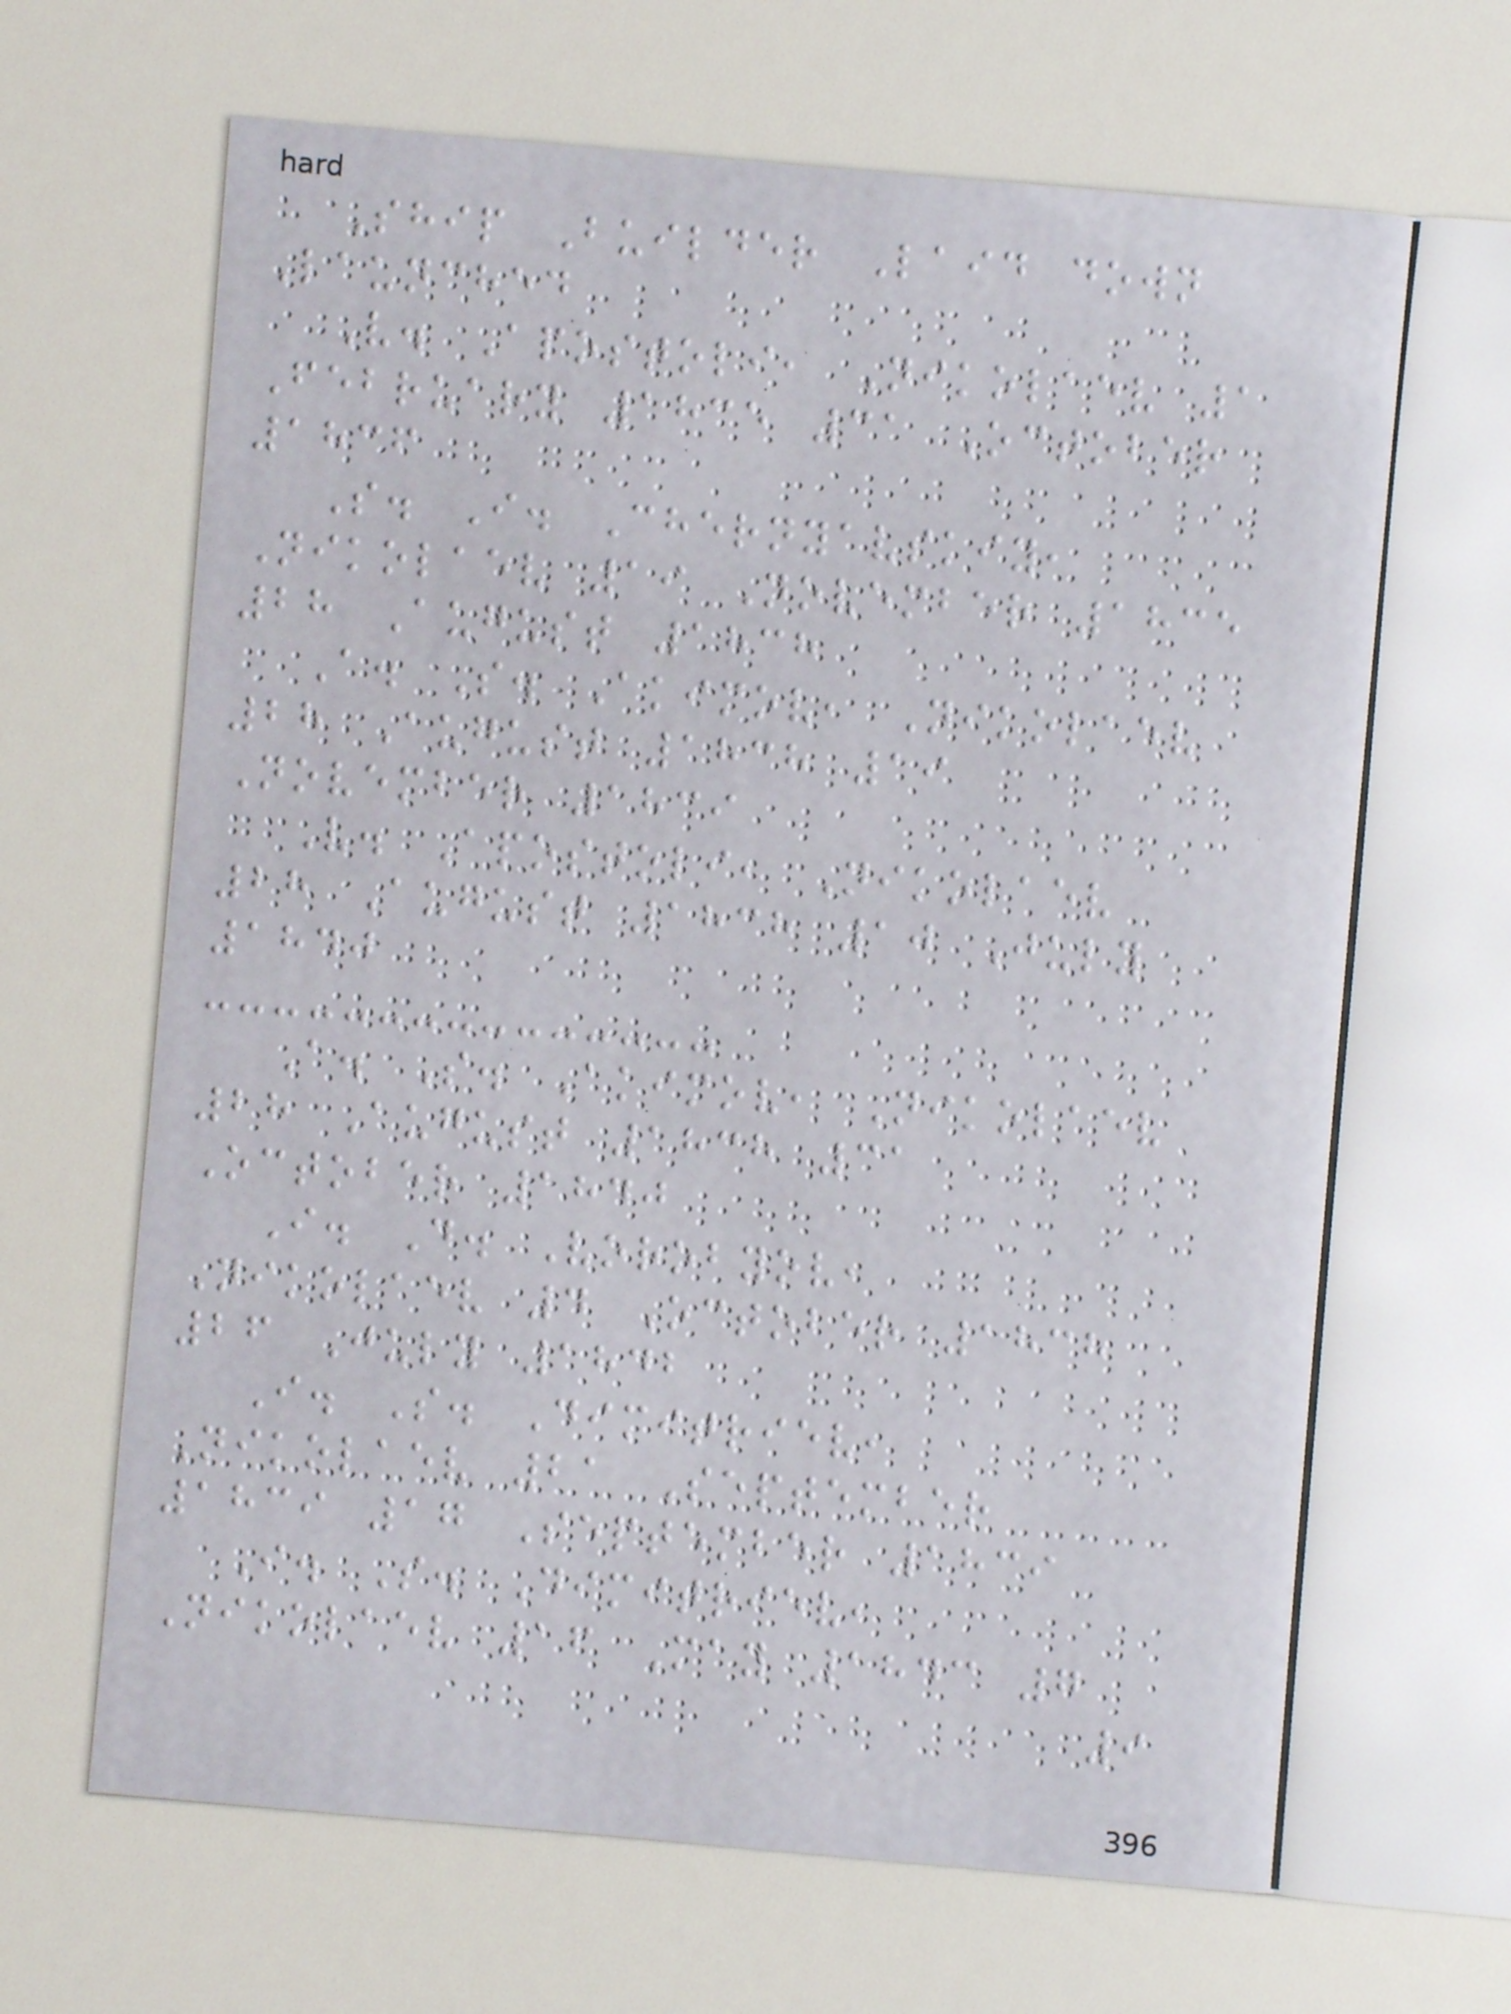Ship Builder Laid down
Launched
V. Apostoli, Nikolaev 1
February 1835 31 October
1836
S. I. Chernyavskiy,
Nikolaev 19 November 1835
28 August 1838
A. S. Akimov, Nikolaev
28 August 1838 19
November 1839
V. Apostoli, Nikolaev
28 August 1838 10 July
1840
A. S. Akimov, Nikolaev
28 August 1838 31
October 1840
I. D. Vorobyov,
Nikolaev 4 October 1838
26 July 1842
I. S. Dimitriev,
Nikolaev 21 September
1839 17 September 1839
I. S. Dimitriev,
Nikolaev 16 May 1843 7
9
